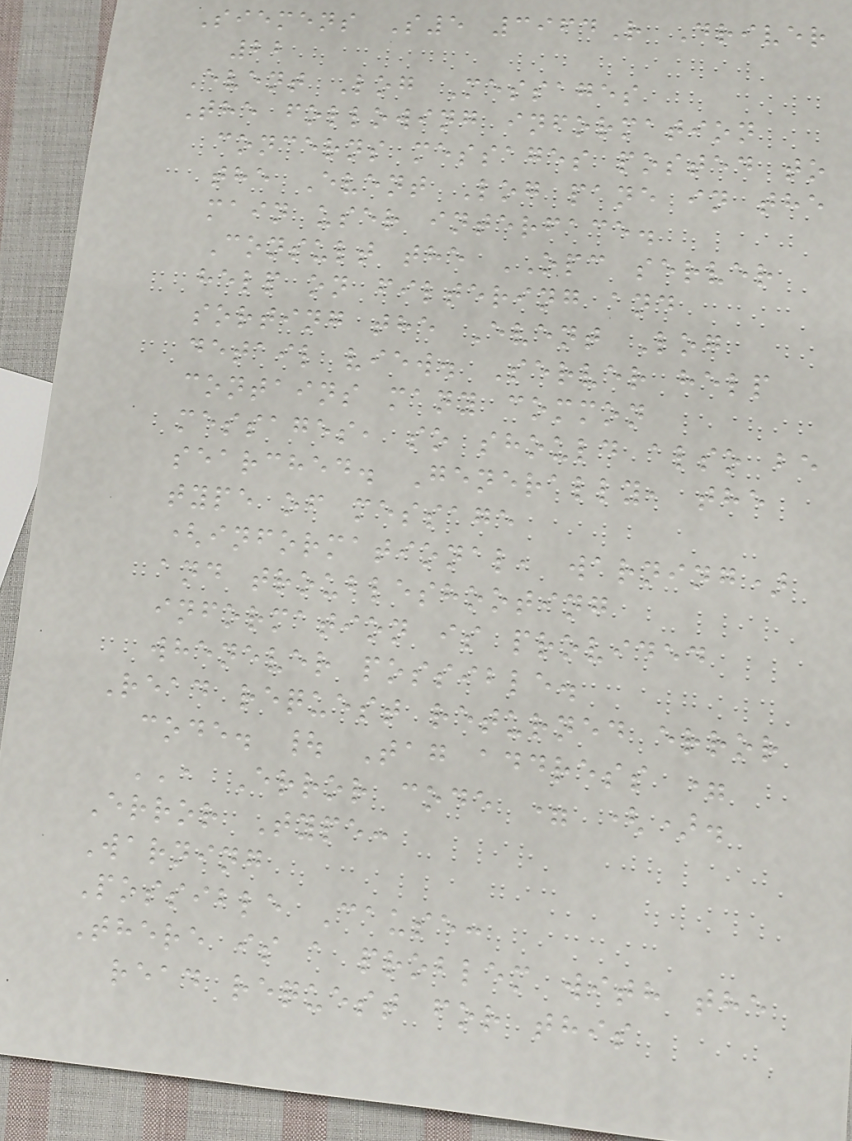Siemens S5 3964R Driver
22
Event Log Messages
The following information
concerns messages posted to
the Event Log pane in the
main user interface.
Consult the OPC server
help on filtering and
sorting the Event Log
detail view. Server help
contains many common
messages, so should also be
searched. Generally, the
type of message
(informational, warning)
and troubleshooting
information is provided
whenever possible.
Read request returned error
code. | Tag address =
'', Error code = ().
Error Type:
Warning
Possible Cause:
There is a problem with the
read request for this
